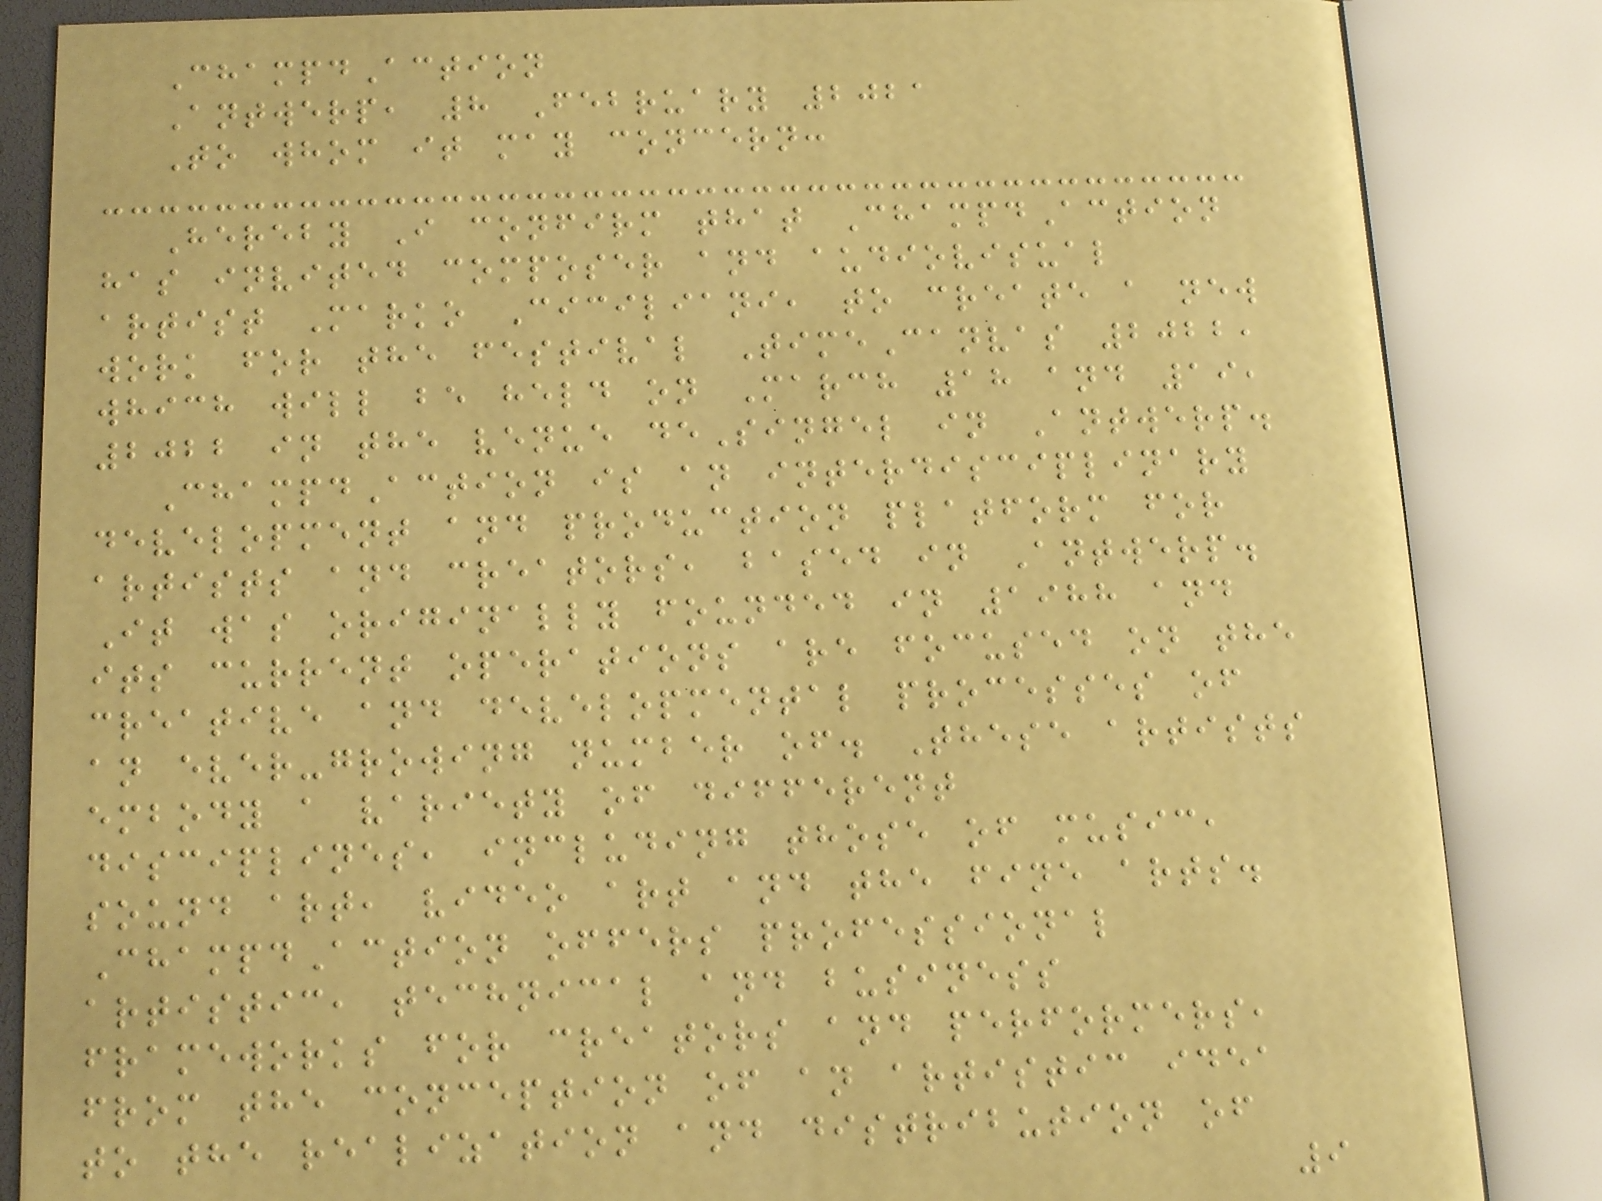ChampdAction
Antwerp, 8 February 2021
To whom it may concern:
Hereby I confirm that ChampdAction
has invited composer and audiovisual
artist Marko Ciciliani, to create a new
work for the festival TimeCanvas 2022,
which will be held on March 18 and 19,
2022 in the venue deSingel in Antwerp.
ChampdAction is an interdisciplinary
development and production platform for
artists and creators, based in Antwerp.
It was originally founded in 1988 and
its current operations are focused on the
creative and developmental processes of
an ever-growing number of. These artists
embody a variety of different
disciplines, including those of music,
sound art, video art and the fine arts.
ChampdAction offers professional
artistic, technical and business
frameworks for creators and performers,
from the conception of an artistic idea
to the realization and distribution of
9
